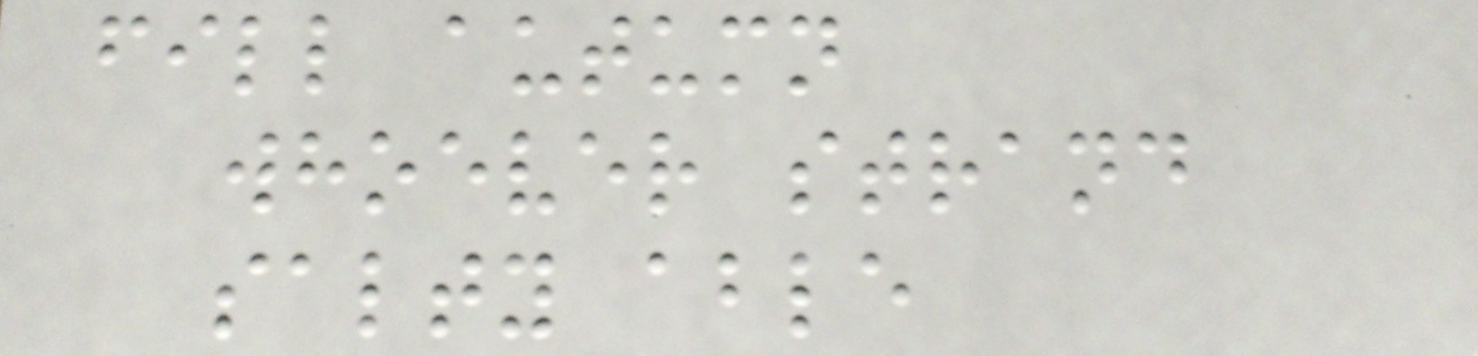fill autumn
whoever strand
salty able
